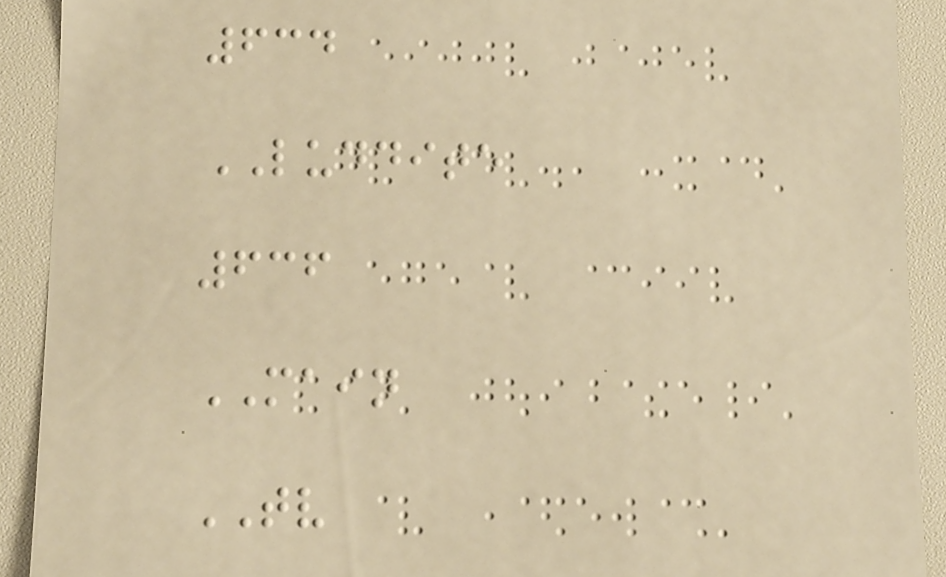634
LUDDITE
636
MAIN
TV
